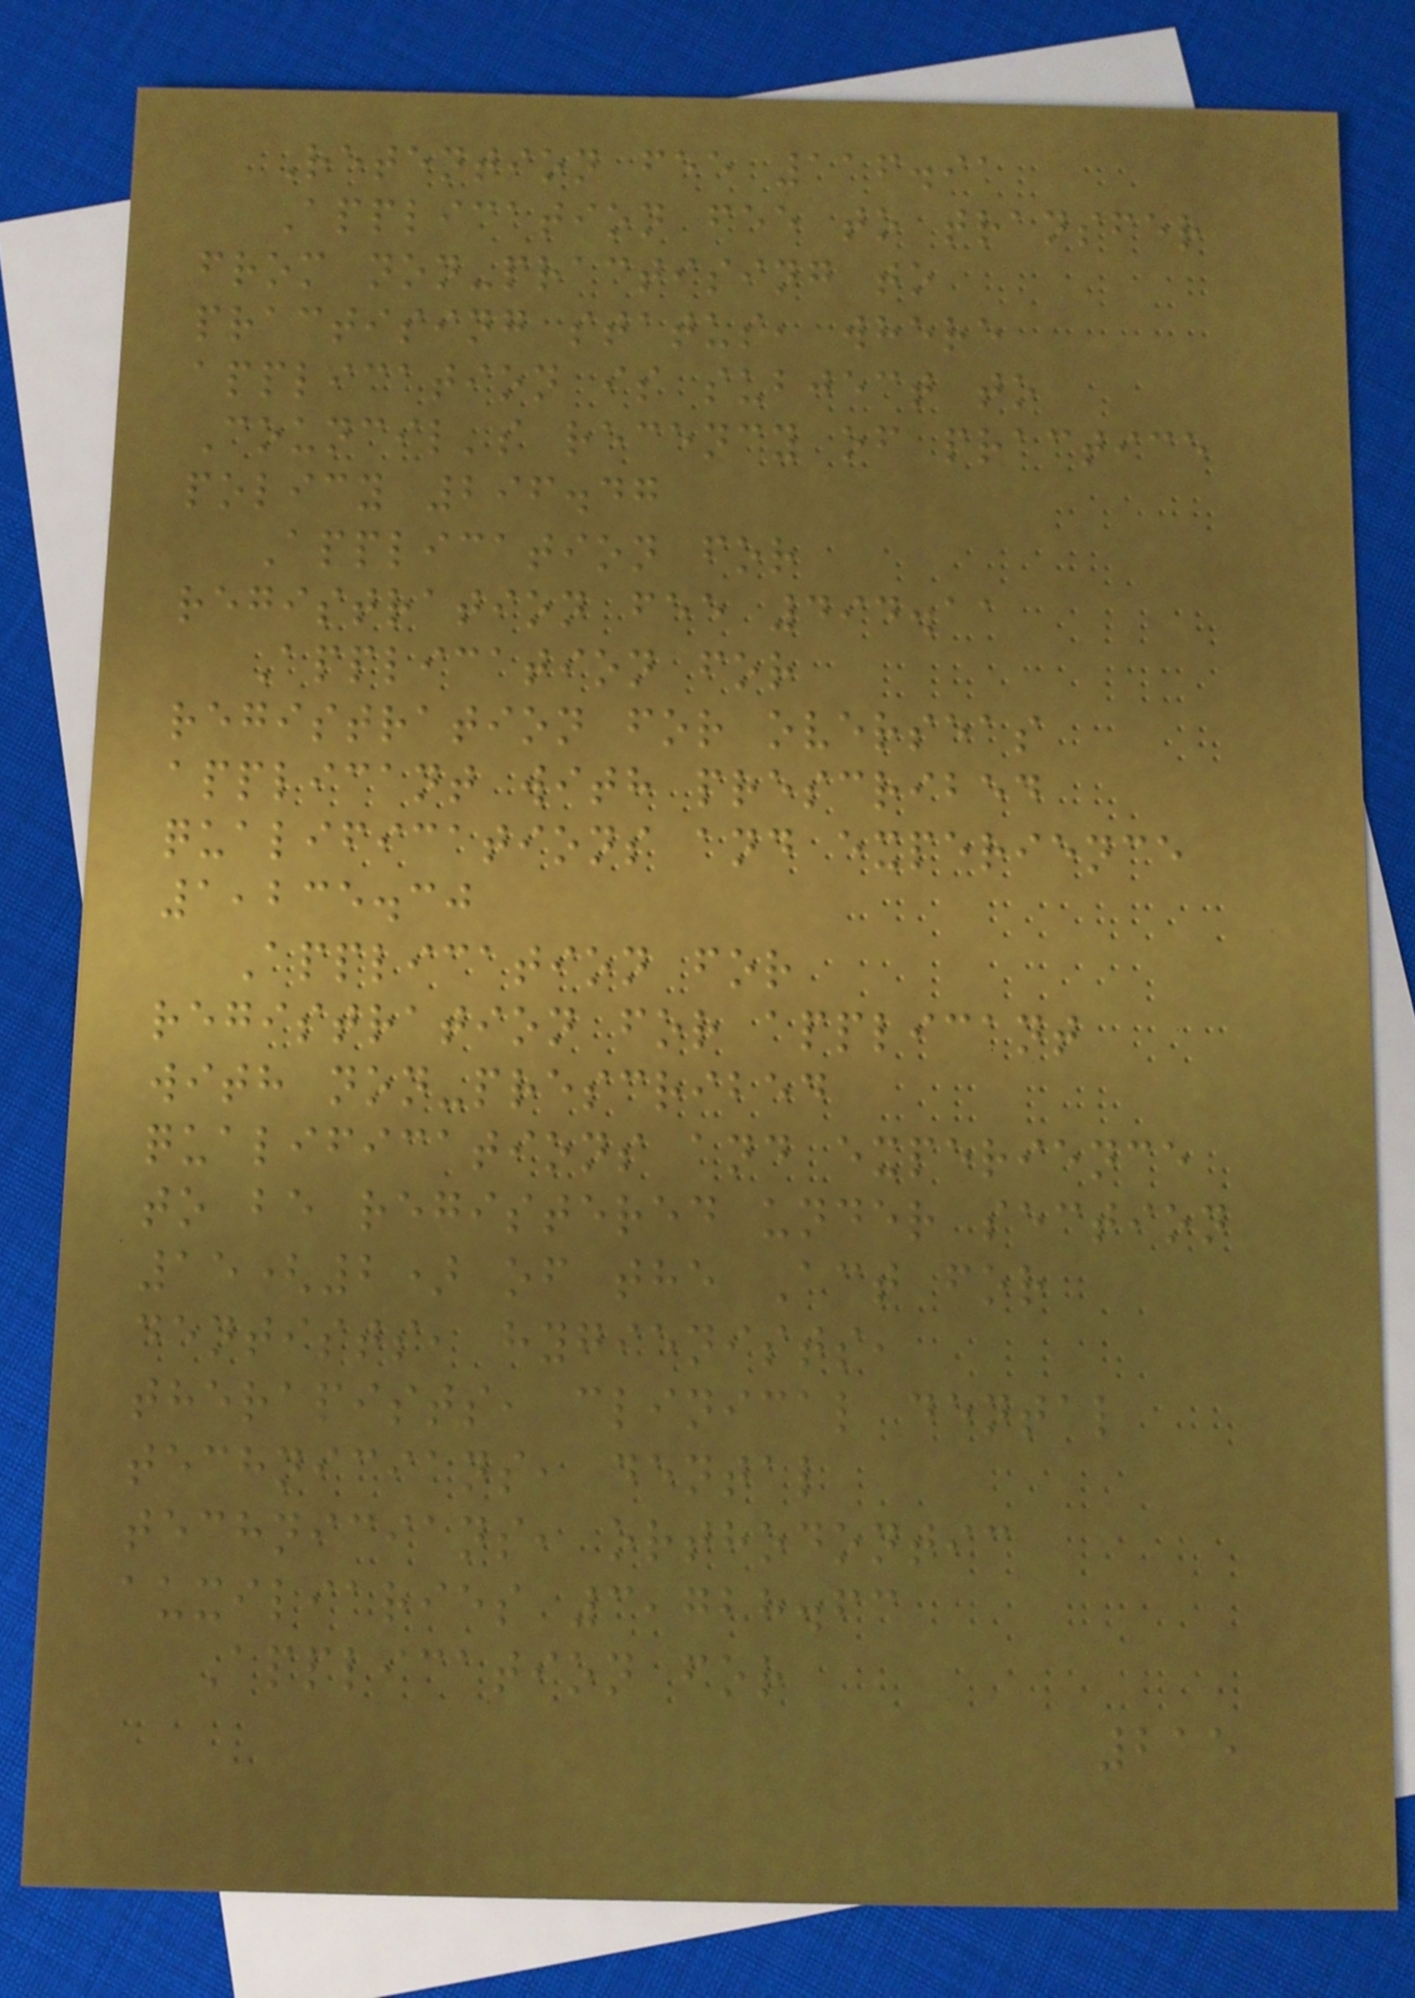Retention fee 116.91
Application fee to transfer
from non-practising to
practising status, where
application is subject to
Council's recency of practice
policy 296.47
Application for
registration fee 494.11
Application for
registration for overseas
applicant with prescribed
qualifications and experience
1,235.30
Application for
registration for applicant
with non-prescribed
qualifications and experience
to be registered under section
15(2) of the Act for
dentists, hygienists,
therapists, clinical dental
technicians, dental
technicians, orthodontic
auxiliaries 3,728.63
Application for
215
